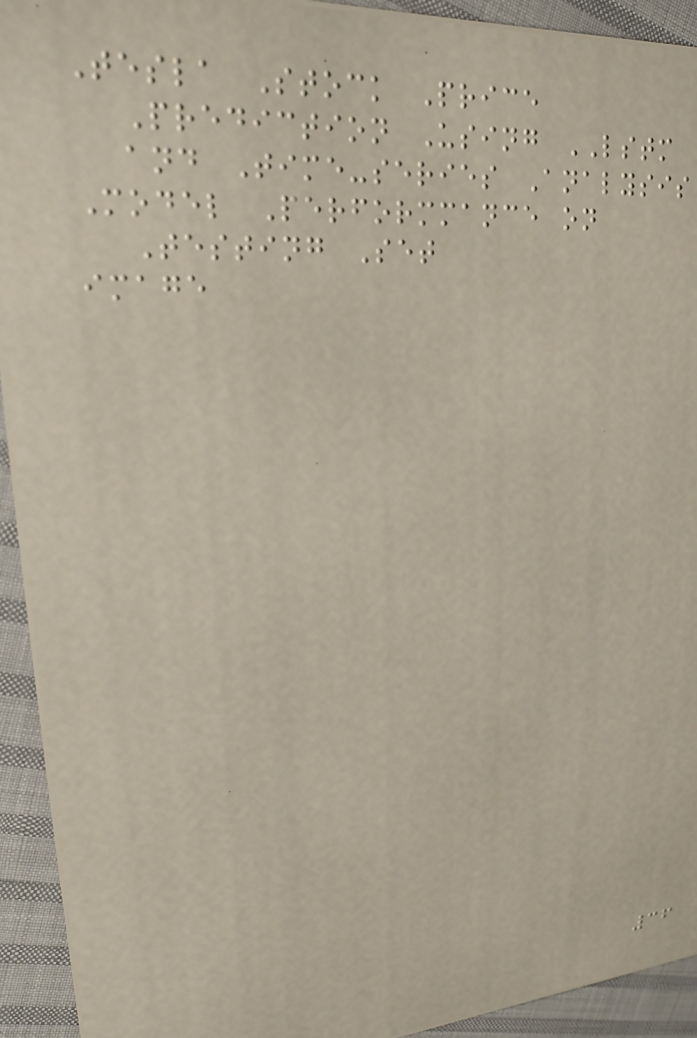Tesla Stock Price
Prediction Using LSTM
and Time-series Analysis
Model Performmance on
Testing Set
image
36
